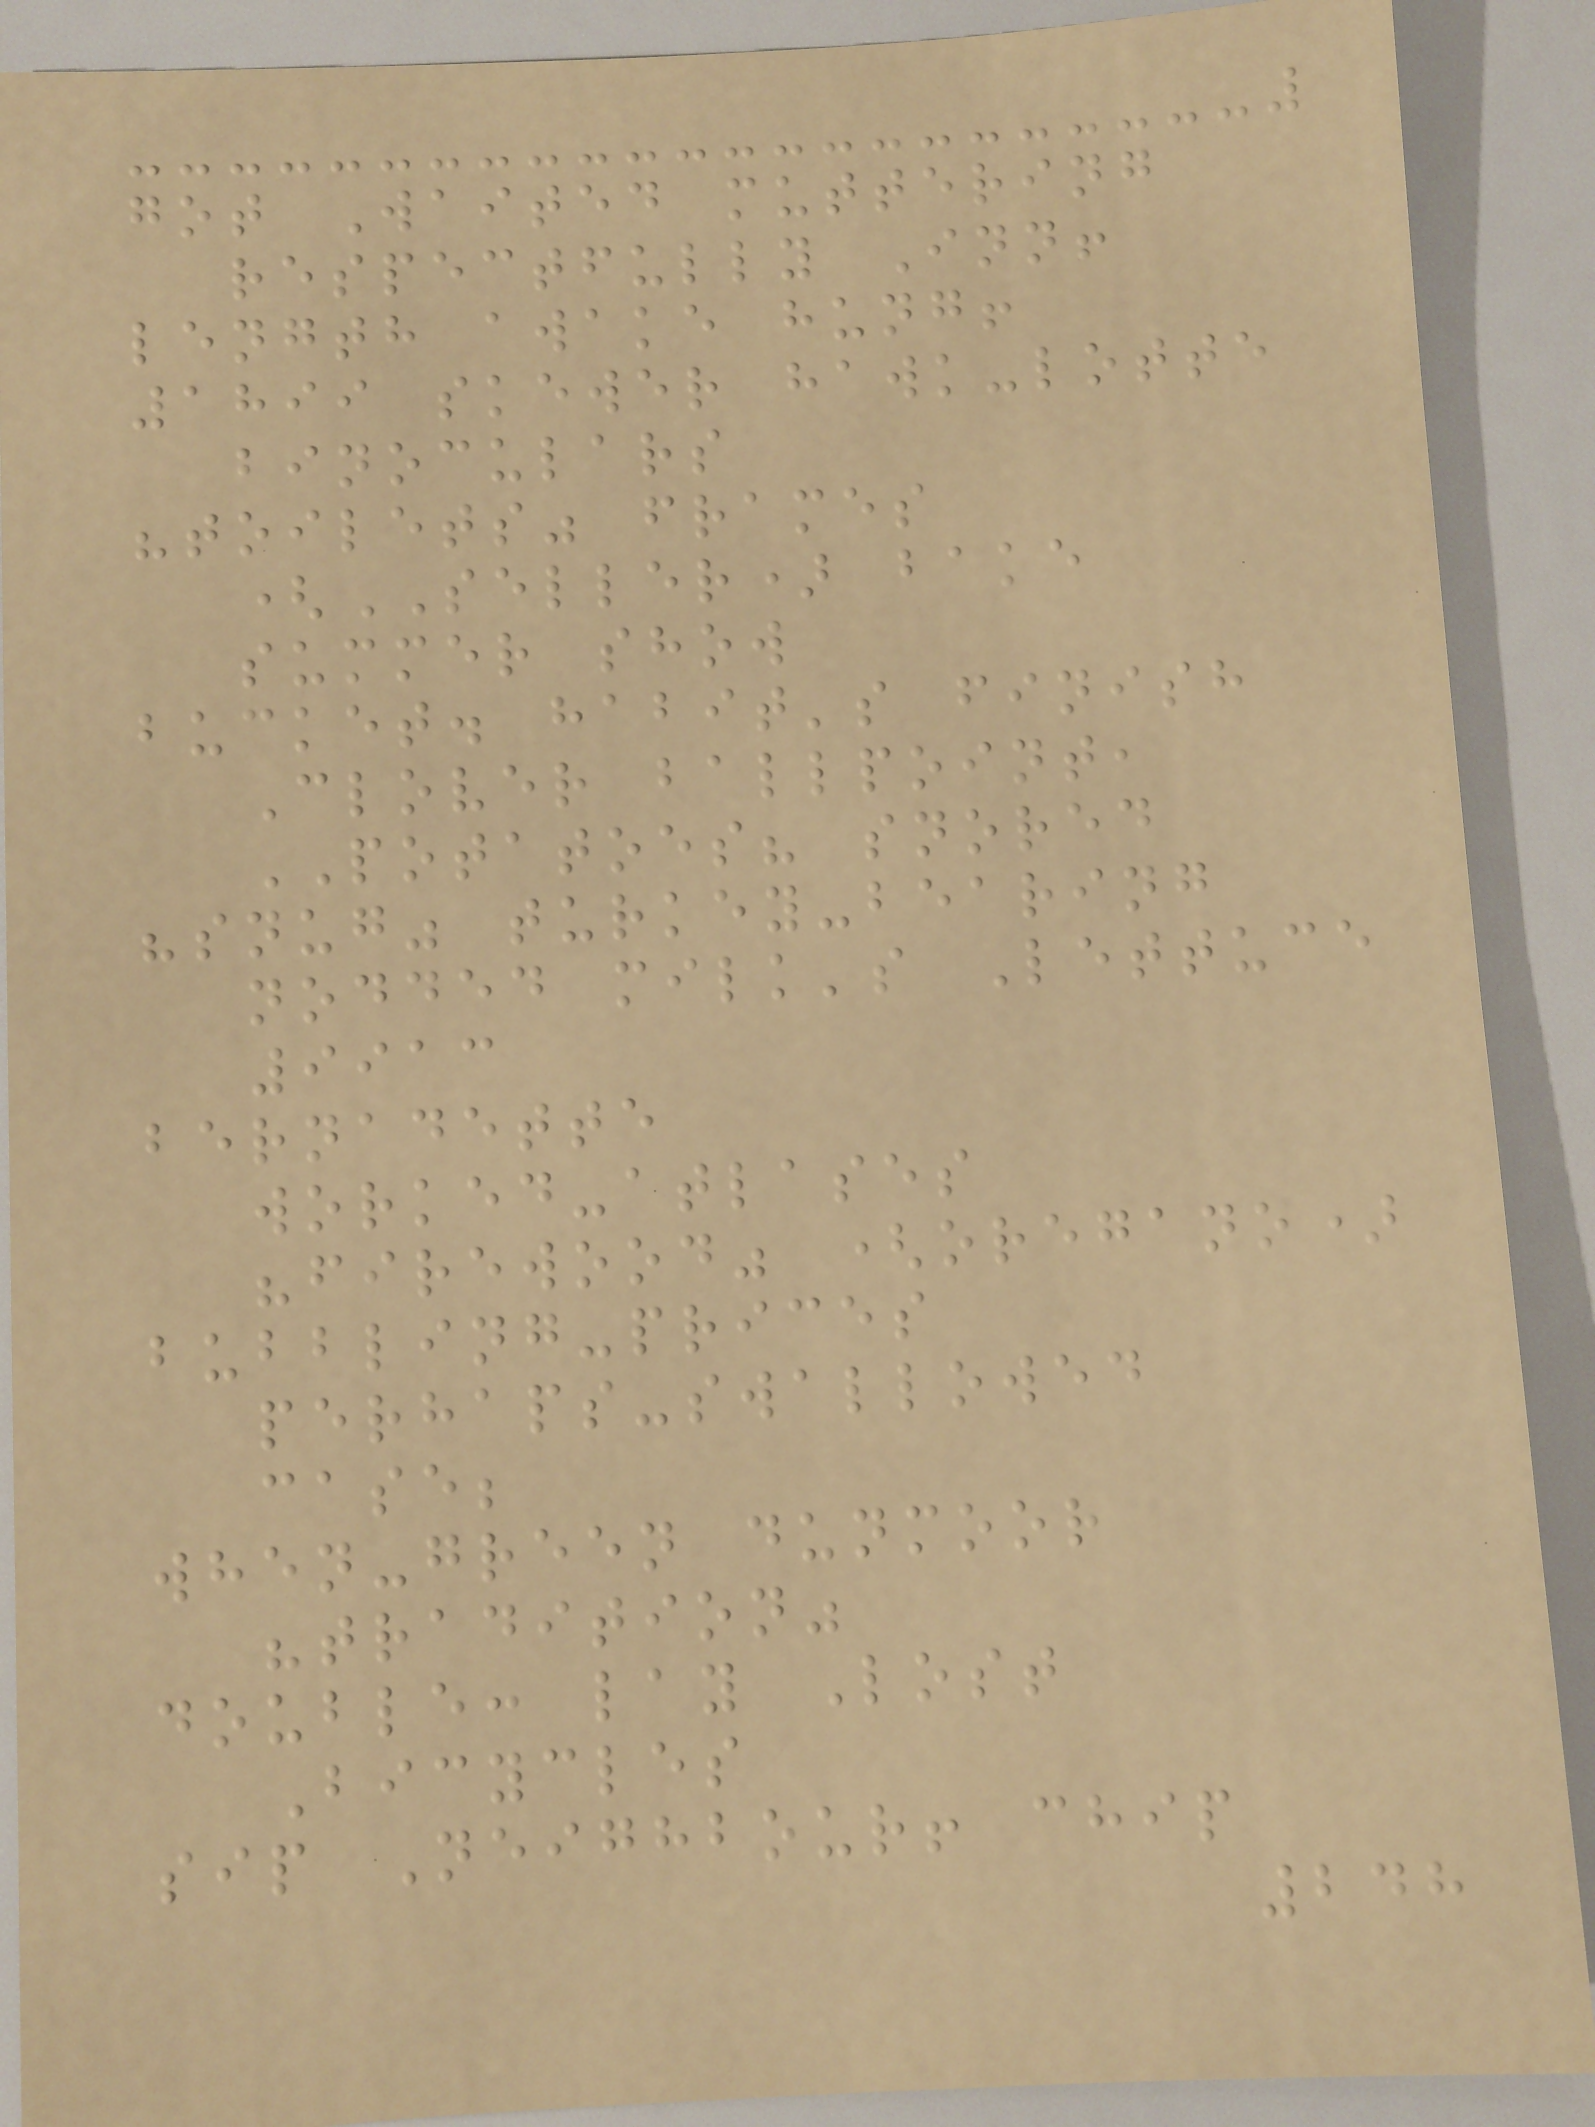got Waited muttering
respectfully Inn!
length awake hung!
1899 skewer hawk-lotte
binoculars
"toilets" frames
(SELLER) bake
summer show
bucket. habit's finish
Clover ballpoint,
POTATOES? snored
"snug" turkey-bearing
nodded milk's Lettuce
9913
bernadette
worked-atlases
"firewood" (oregano)
bubbling-prices
perhaps-swallowed
case;
when-green dunmoor
"tradition"
double: lay Lost
Bicycles
sip Neighbour! chip
248
